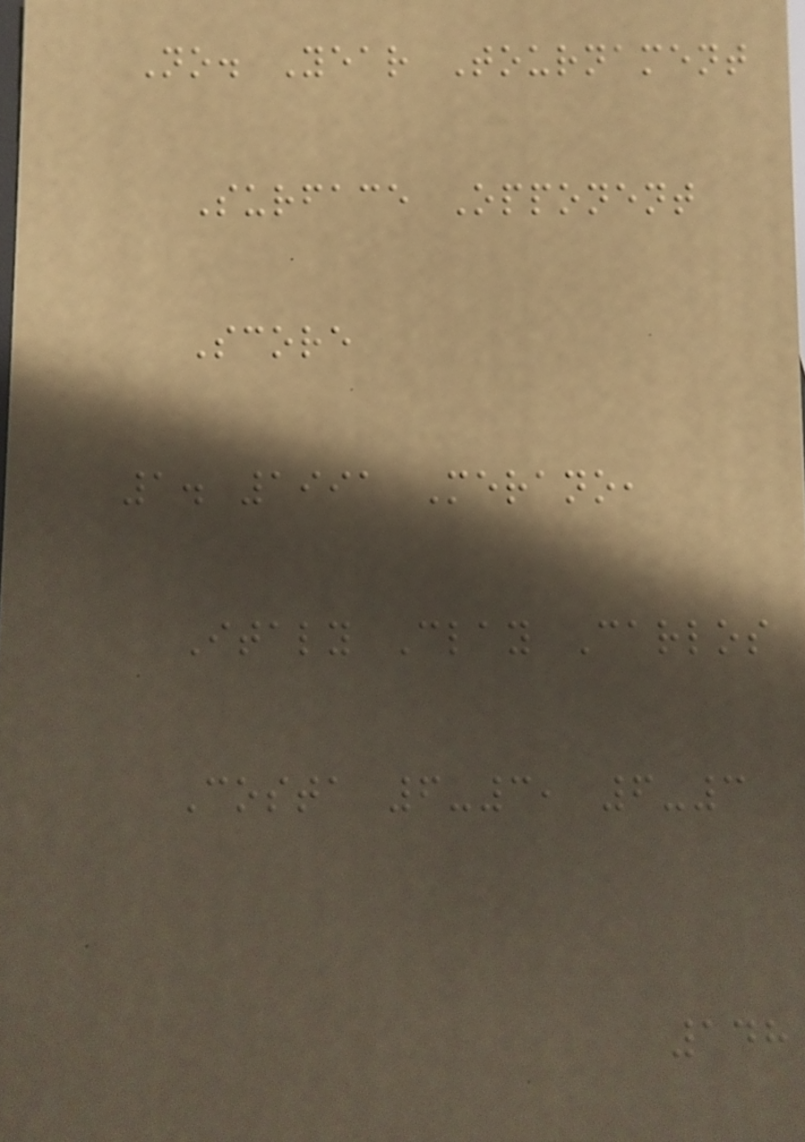No. Year Tournament
Surface Opponent
Score
1. 1991 Merano,
Italy Clay Carlos
Costa 6-3, 6-3
148
